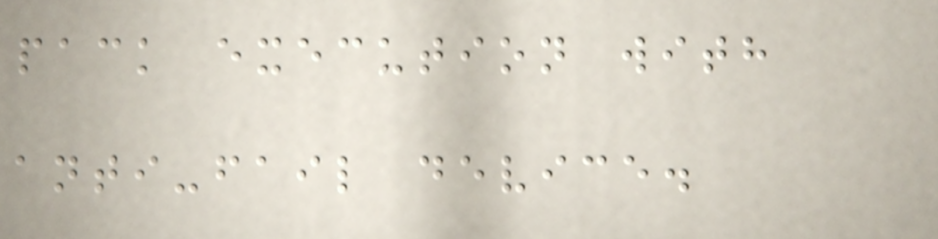pack execution with
anti-fail device.
